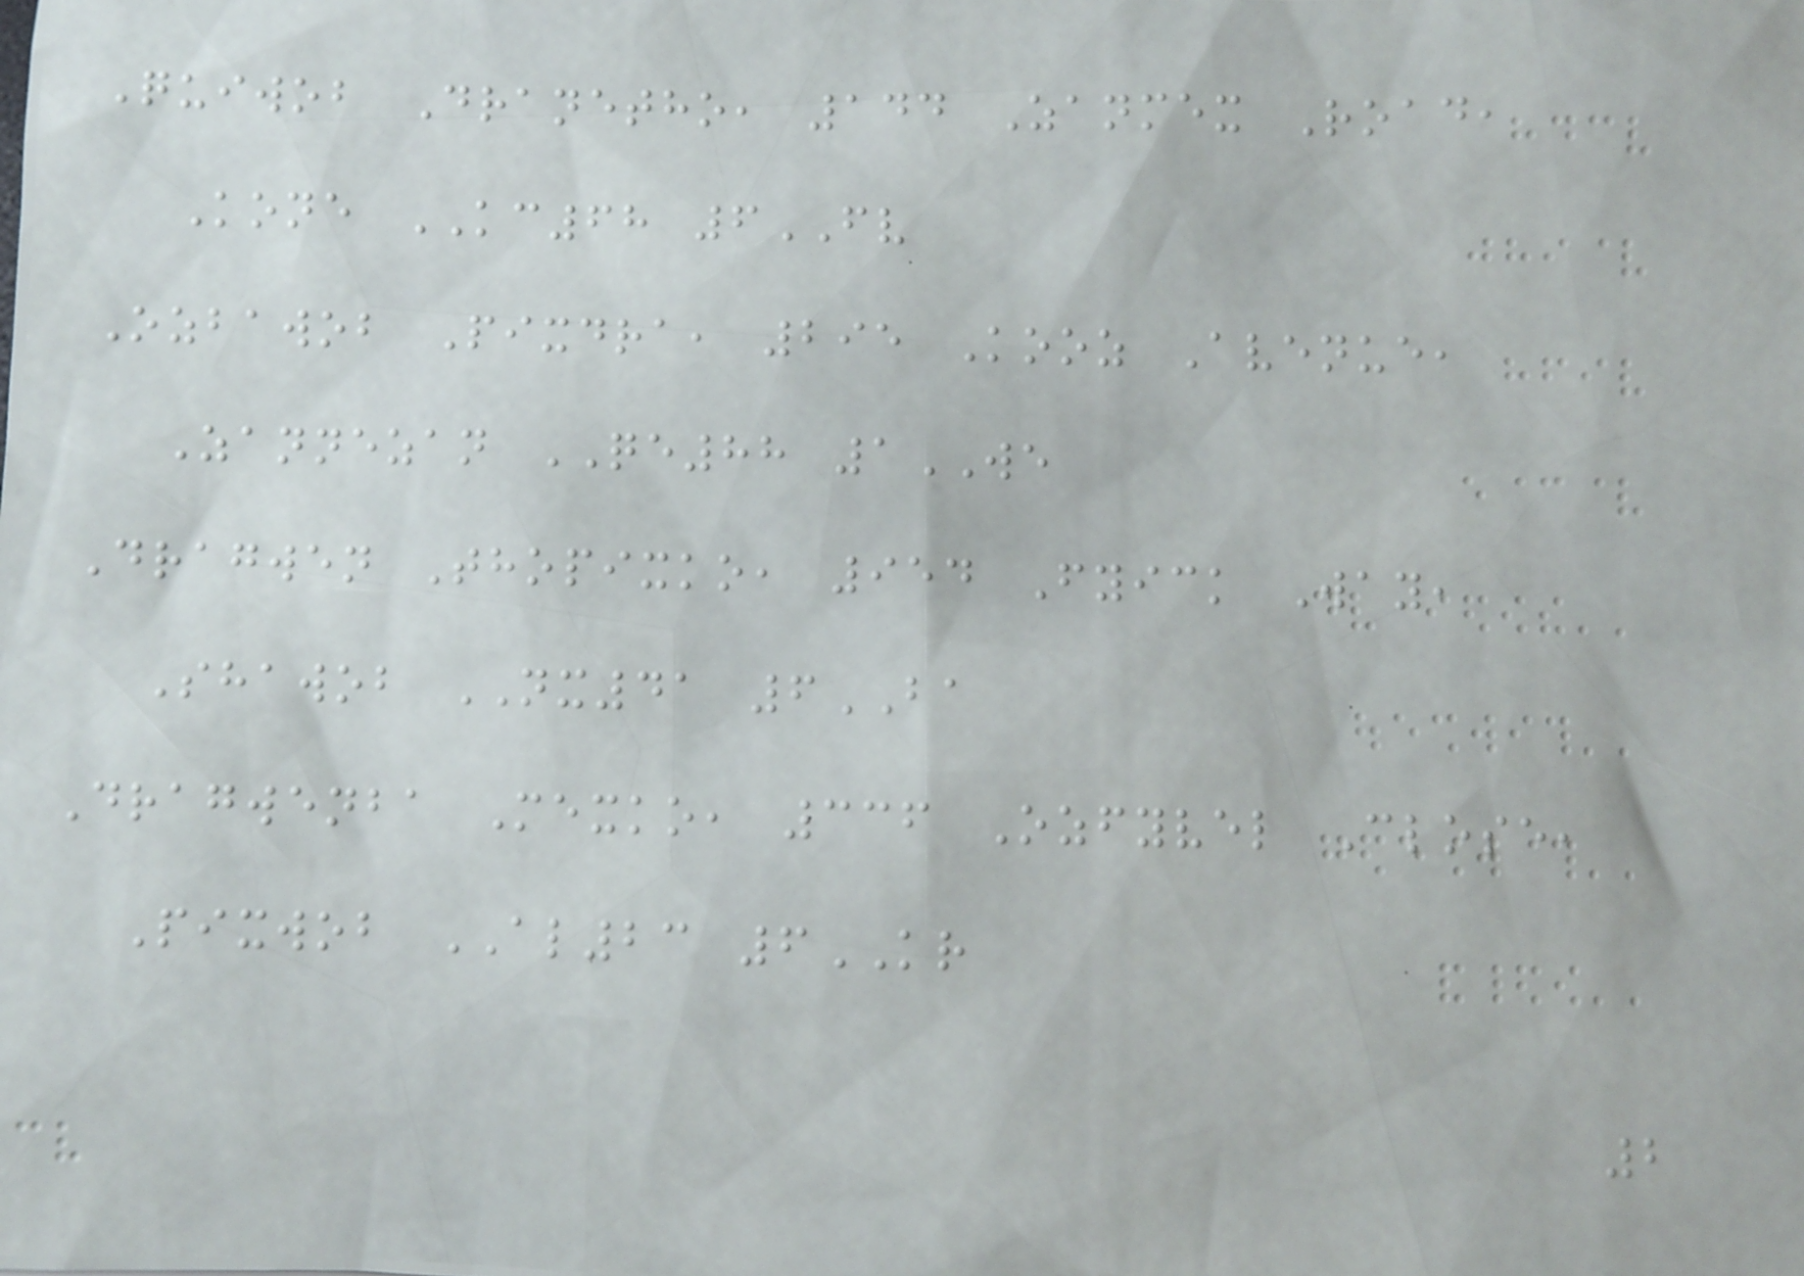Quiwob Dranetho, 144 Zanmex Road,
Kone KC68 6FV
Ozbawob Pixdra, 295 Kooz Avenue,
Zannezan QE88 1WE
Dragwen Thopixko, 954 Fyick Way,
Shawob NX41 6BA
Dragwenba Mexko, 336 Ozfyvel Close,
Pixwob AL23 6KR
2
